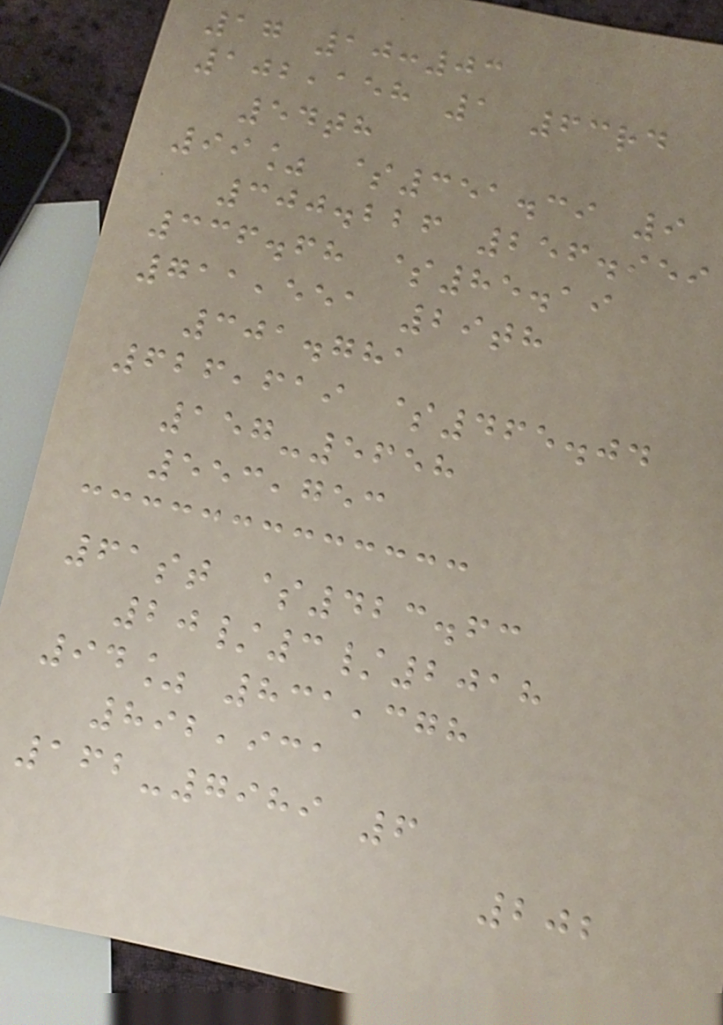17 10:03
102,158 1 63rd
54th
99% $351.39 9
300.226 256.959
336.68 $85.19
711,551 29th
301.781
626,619 $465.04
157-5658
553,753
61st $423.63
20/3/2018
94% 831,378
892,931
162-7989 6
202
